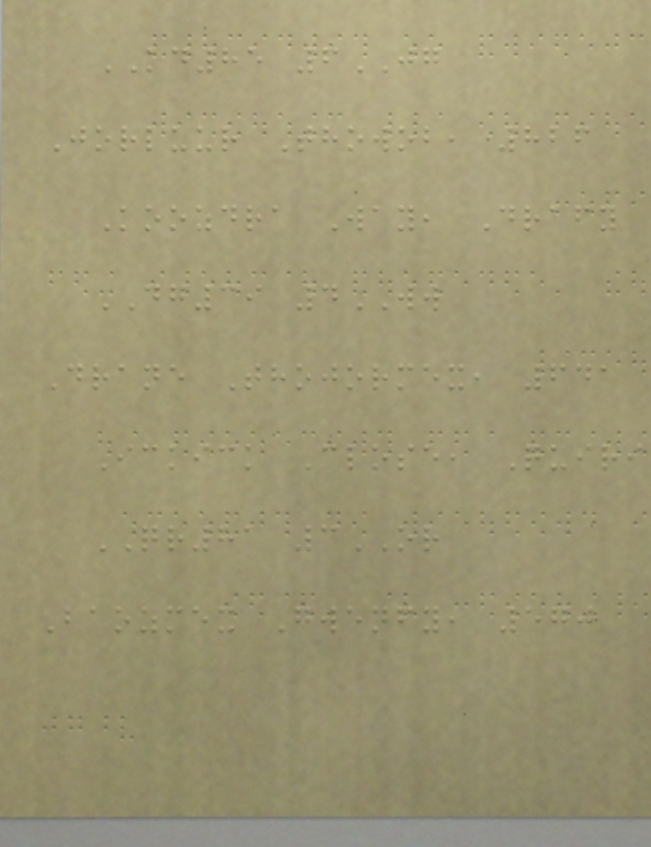KD85 6JG
Jorluur Thowob, 826
Koozdra Way, Drafy
DG39 4WW
Drane Thojormex, 641
Ickick Close, Quiri
QR81 3OR
Baozmex Gwenfy, 570
